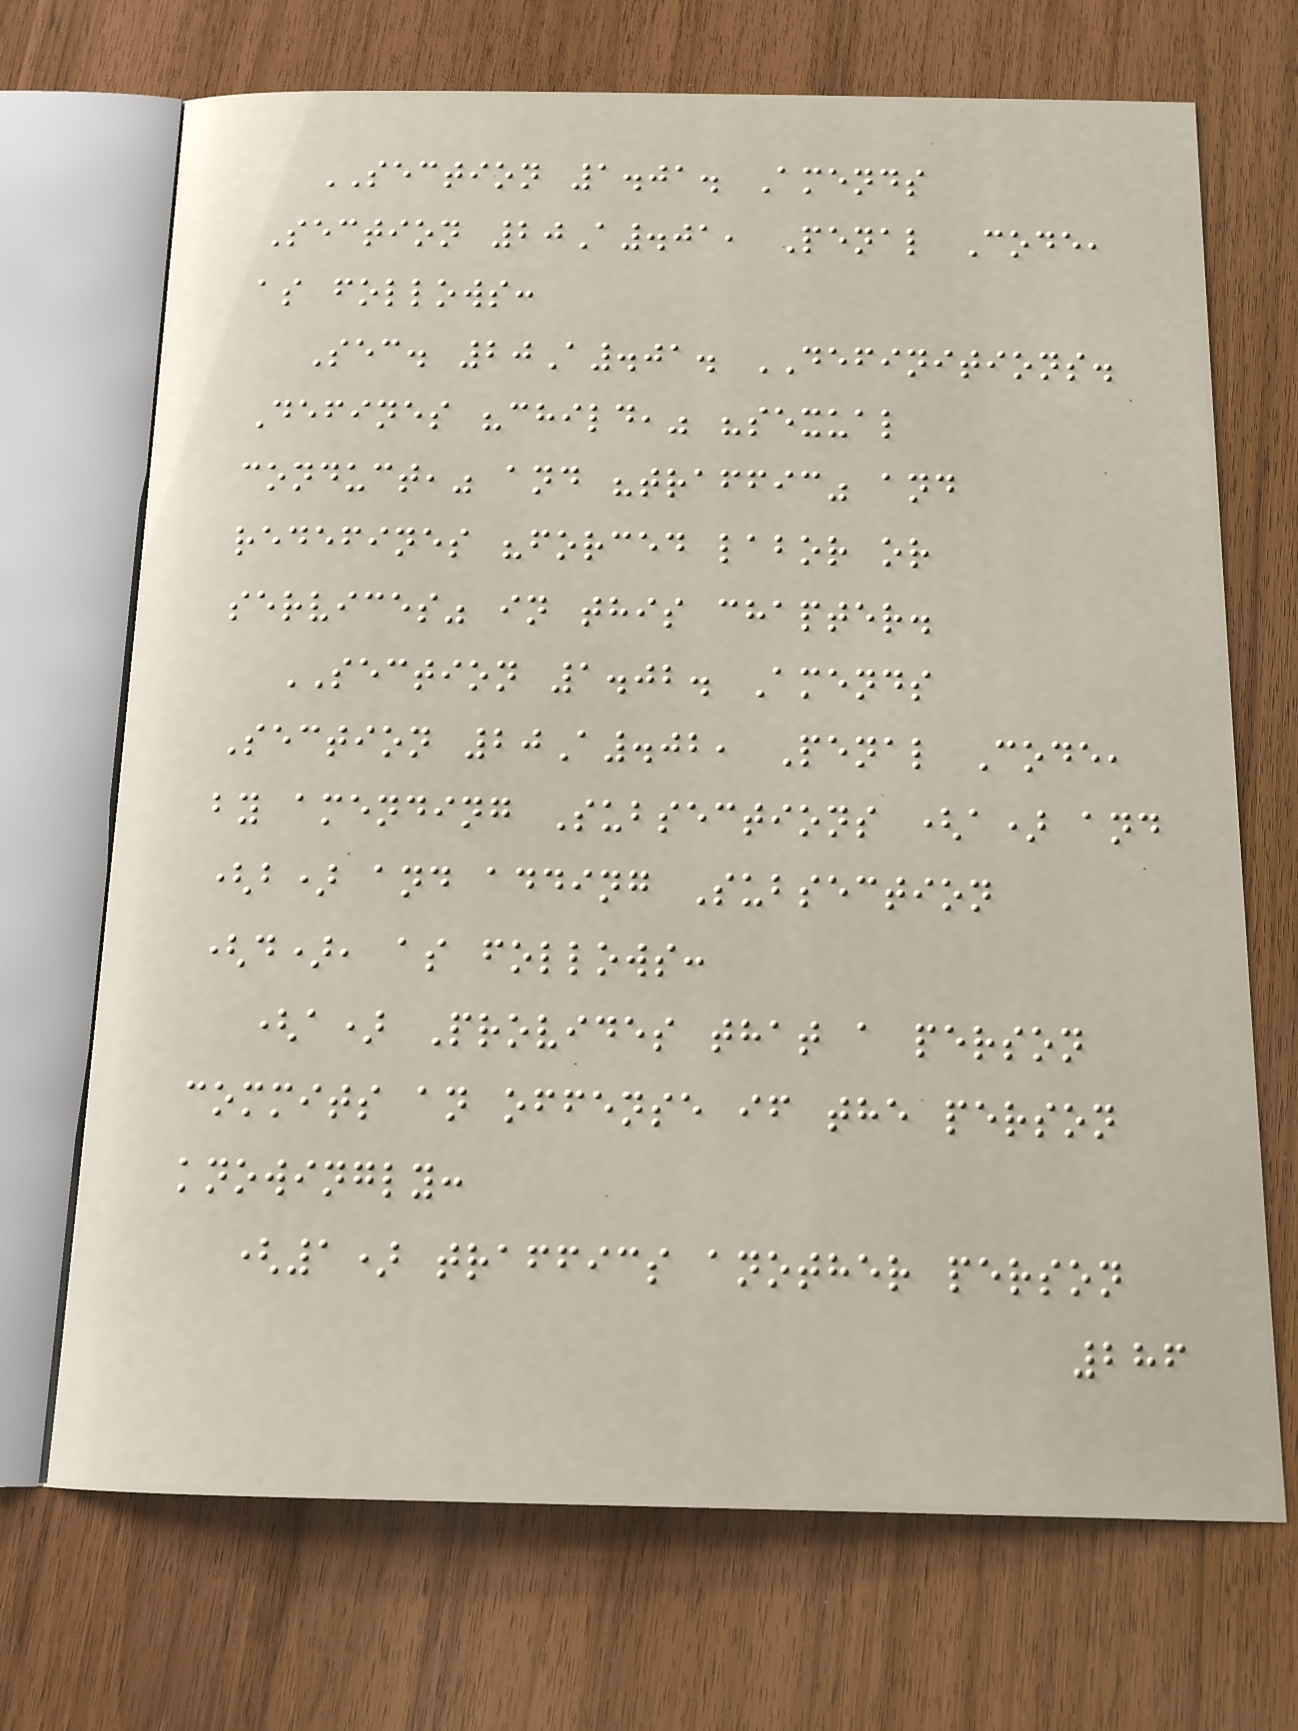SECTION 1.01. Amends
Section 20A.01, Penal Code,
as follows:
Sec. 20A.01. DEFINITIONS.
Defines "child," "sexual
conduct," and "traffic" and
redefines "forced labor or
services" in this chapter.
SECTION 1.02. Amends
Section 20A.02, Penal Code,
by amending Subsections (a) and
(b) and adding Subsection
(d), as follows:
(a) Provides that a person
commits an offense if the person
knowingly:
(1) traffics another person
286
